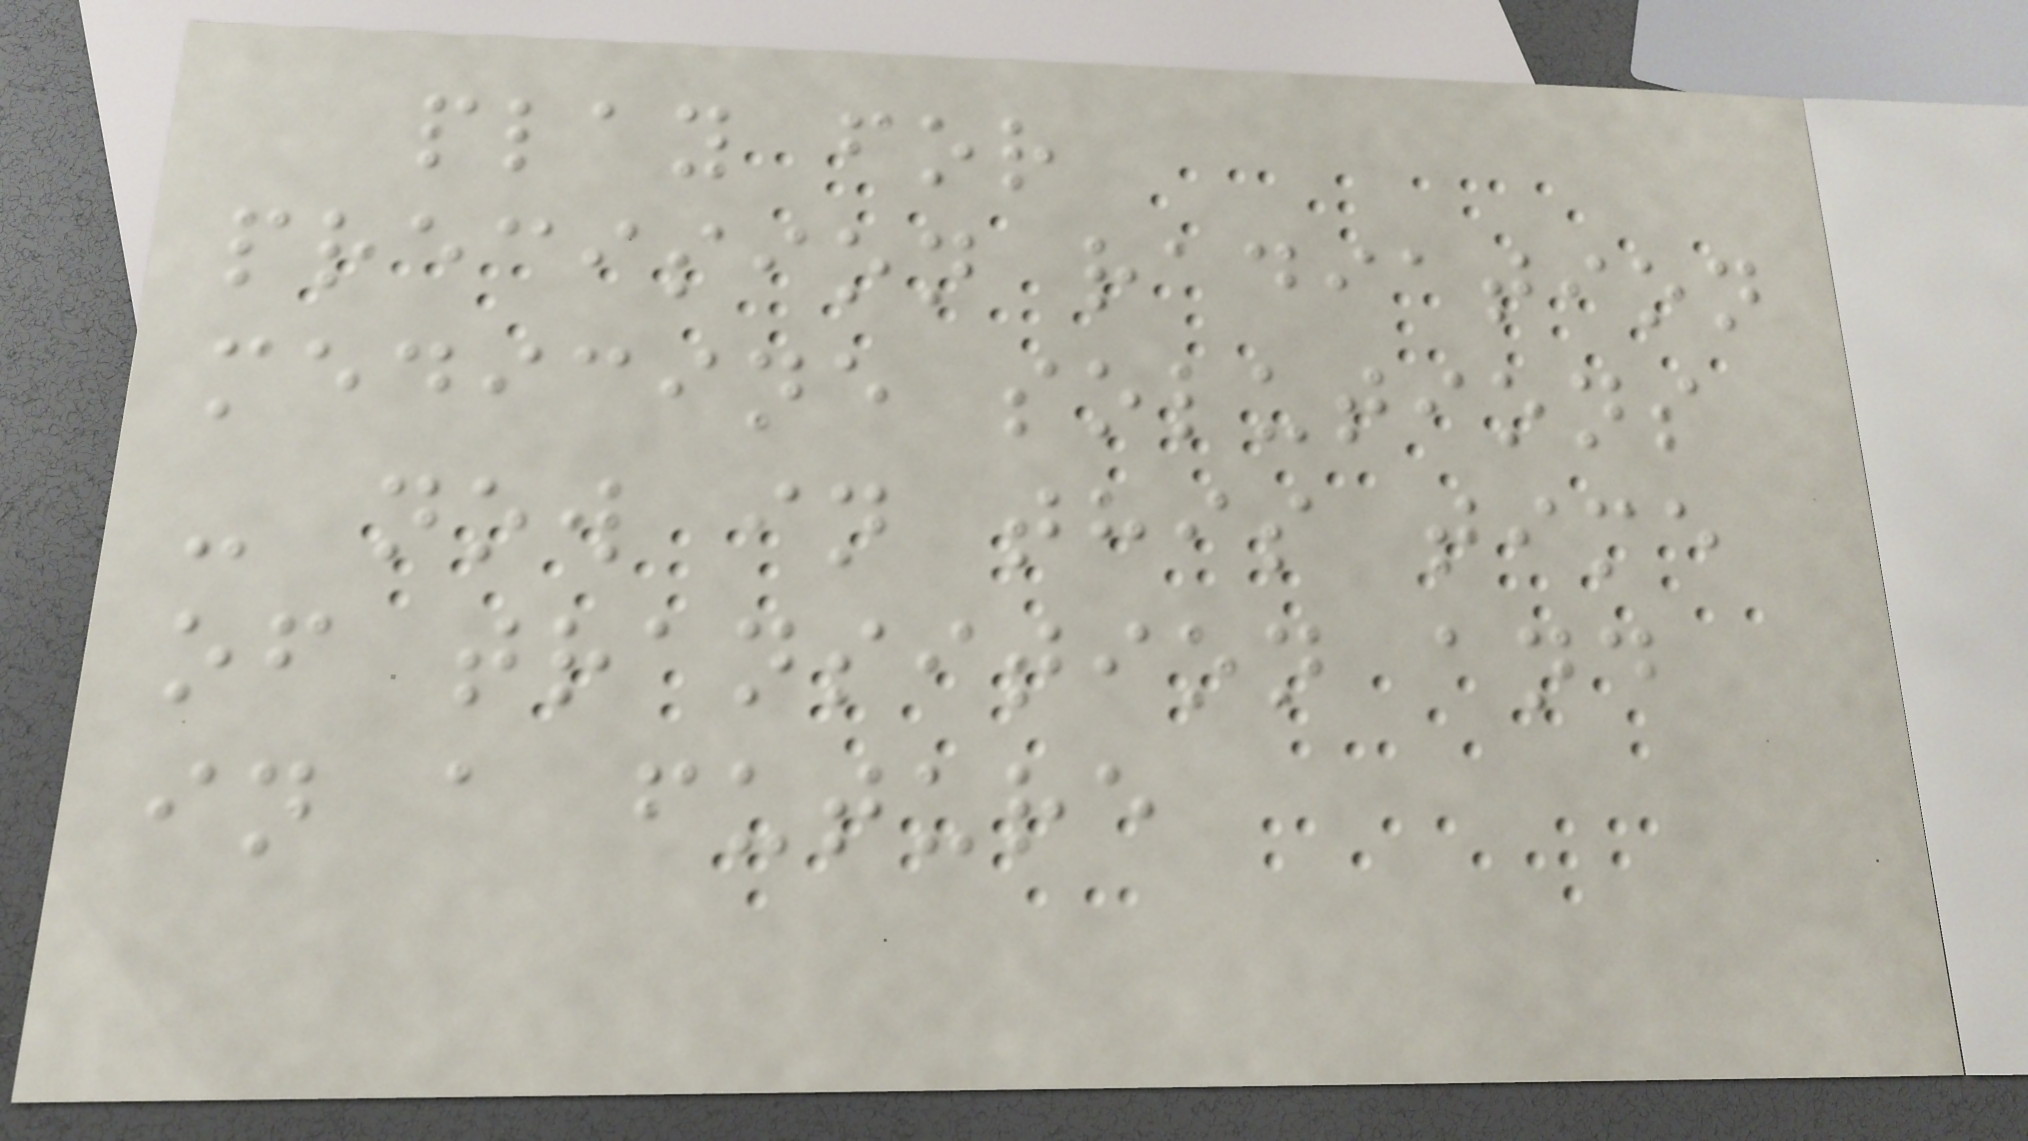play for
precision radiation
medicine solutions
- now in this time
of transition and
in a future
